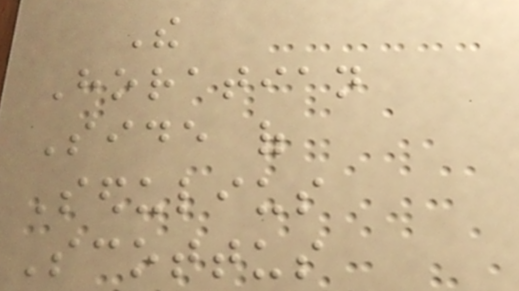The
Horatian
Side of
Sedulius
Scottus
